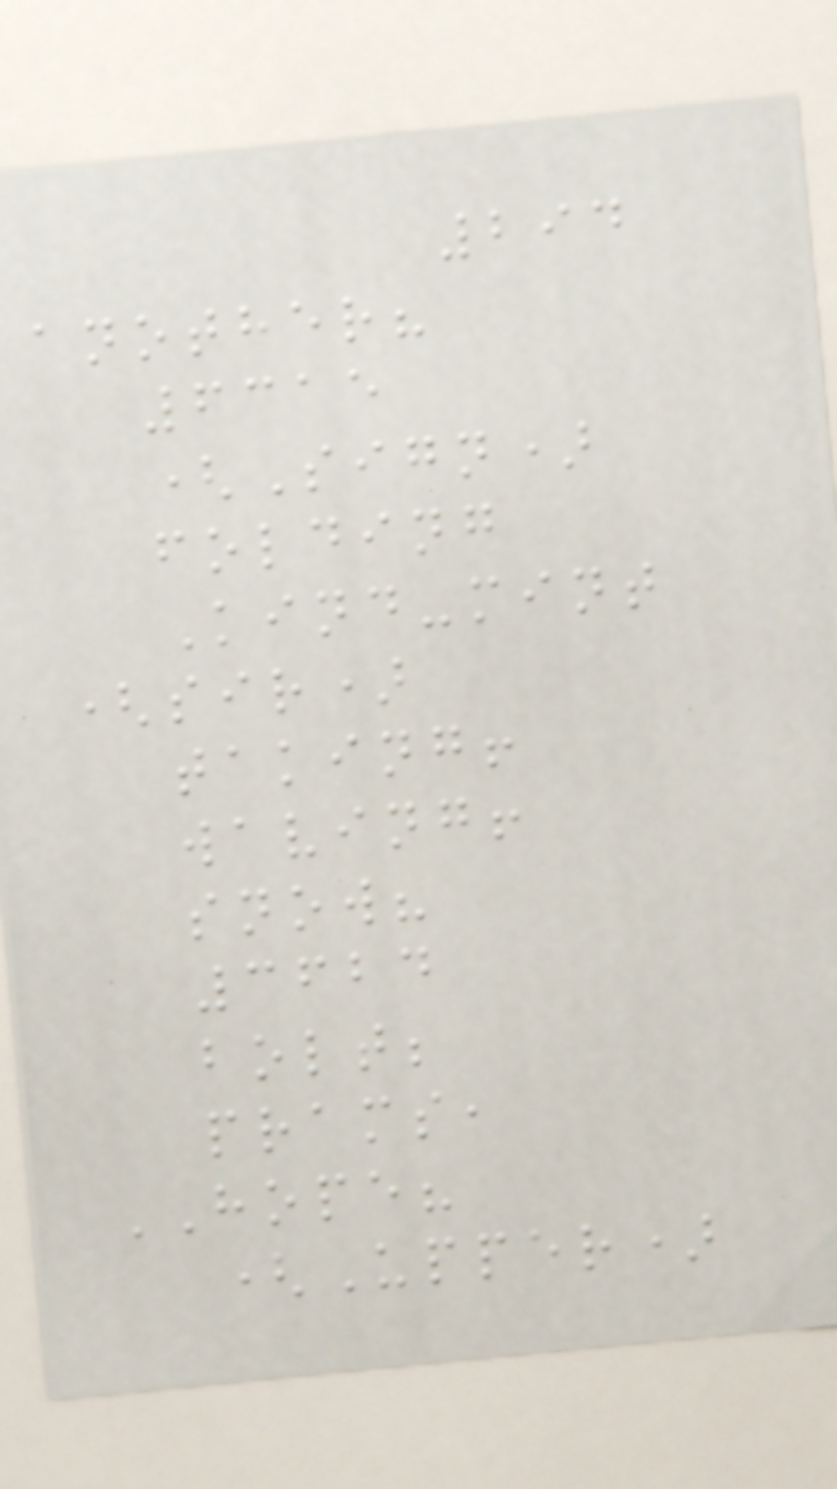294
another?
6315
(Sign)
folding
Kind-mint
(sir)
taking!
waving!
snow?
3624
bolt;
prams,
HOPE?
(Upper)
